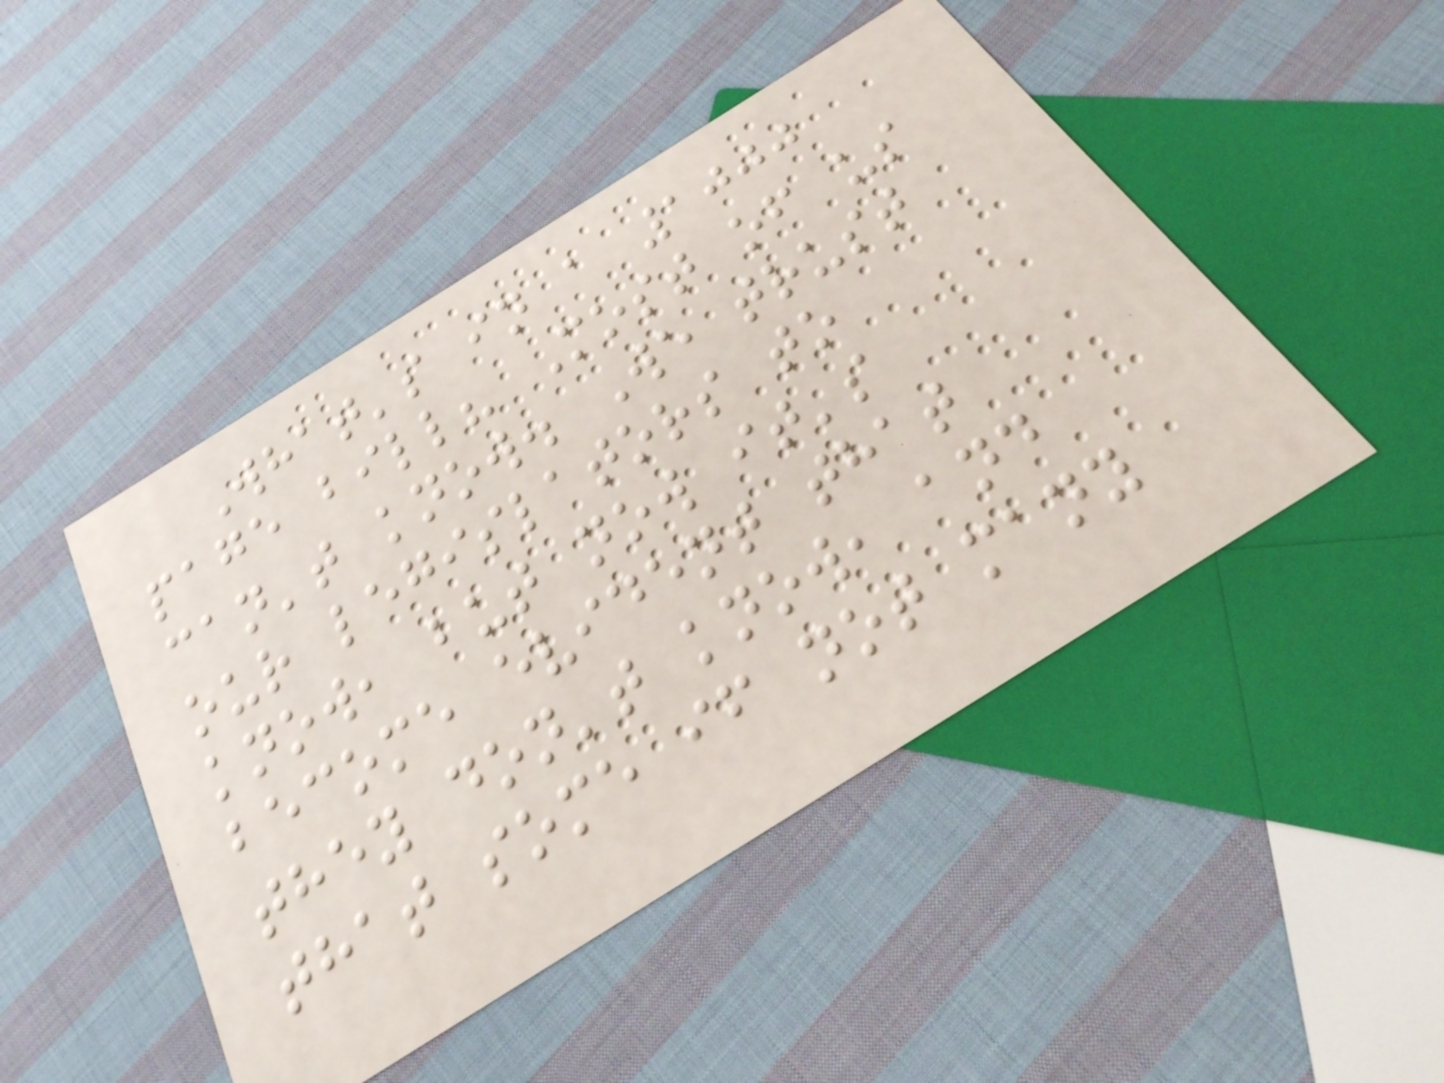What's in a 1000
page bill? Most of us
can't know. We trust
our legislators to
know, but now it's
become evident that
they don't know, and
that some if not many
